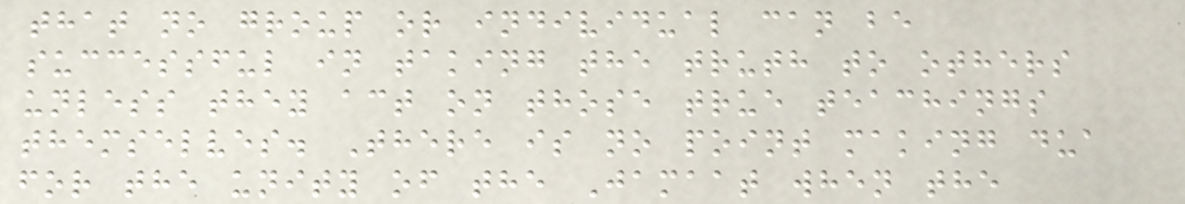that no group or individual can be
successful in taking the truth to others
unless they act on those true teachings
themselves. There is no point making dua
for the unity of the Jamaat when the
